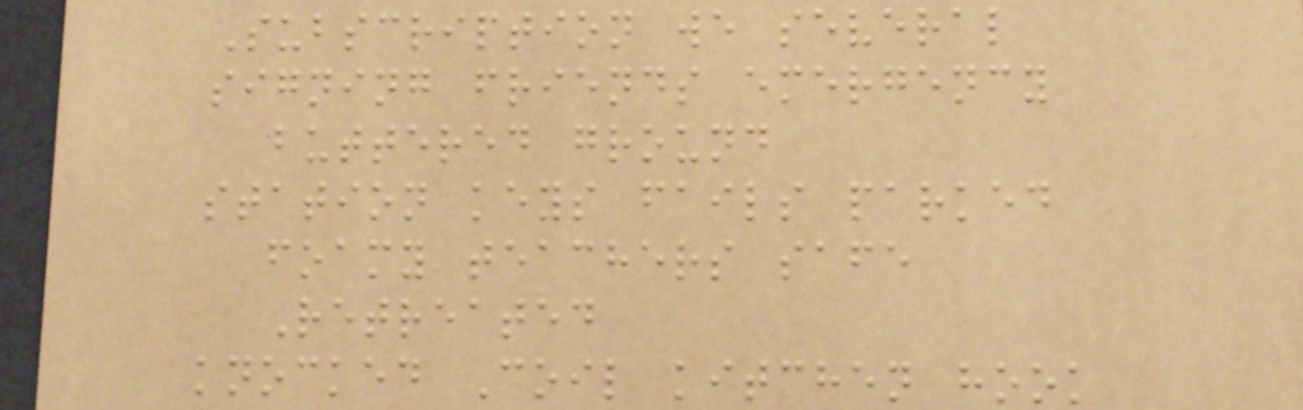Subscription we several
signing friends emergency
buttered ground
station keys fails parked
foamy teachers safe
Retreated
knocked Coil kitchen hook
